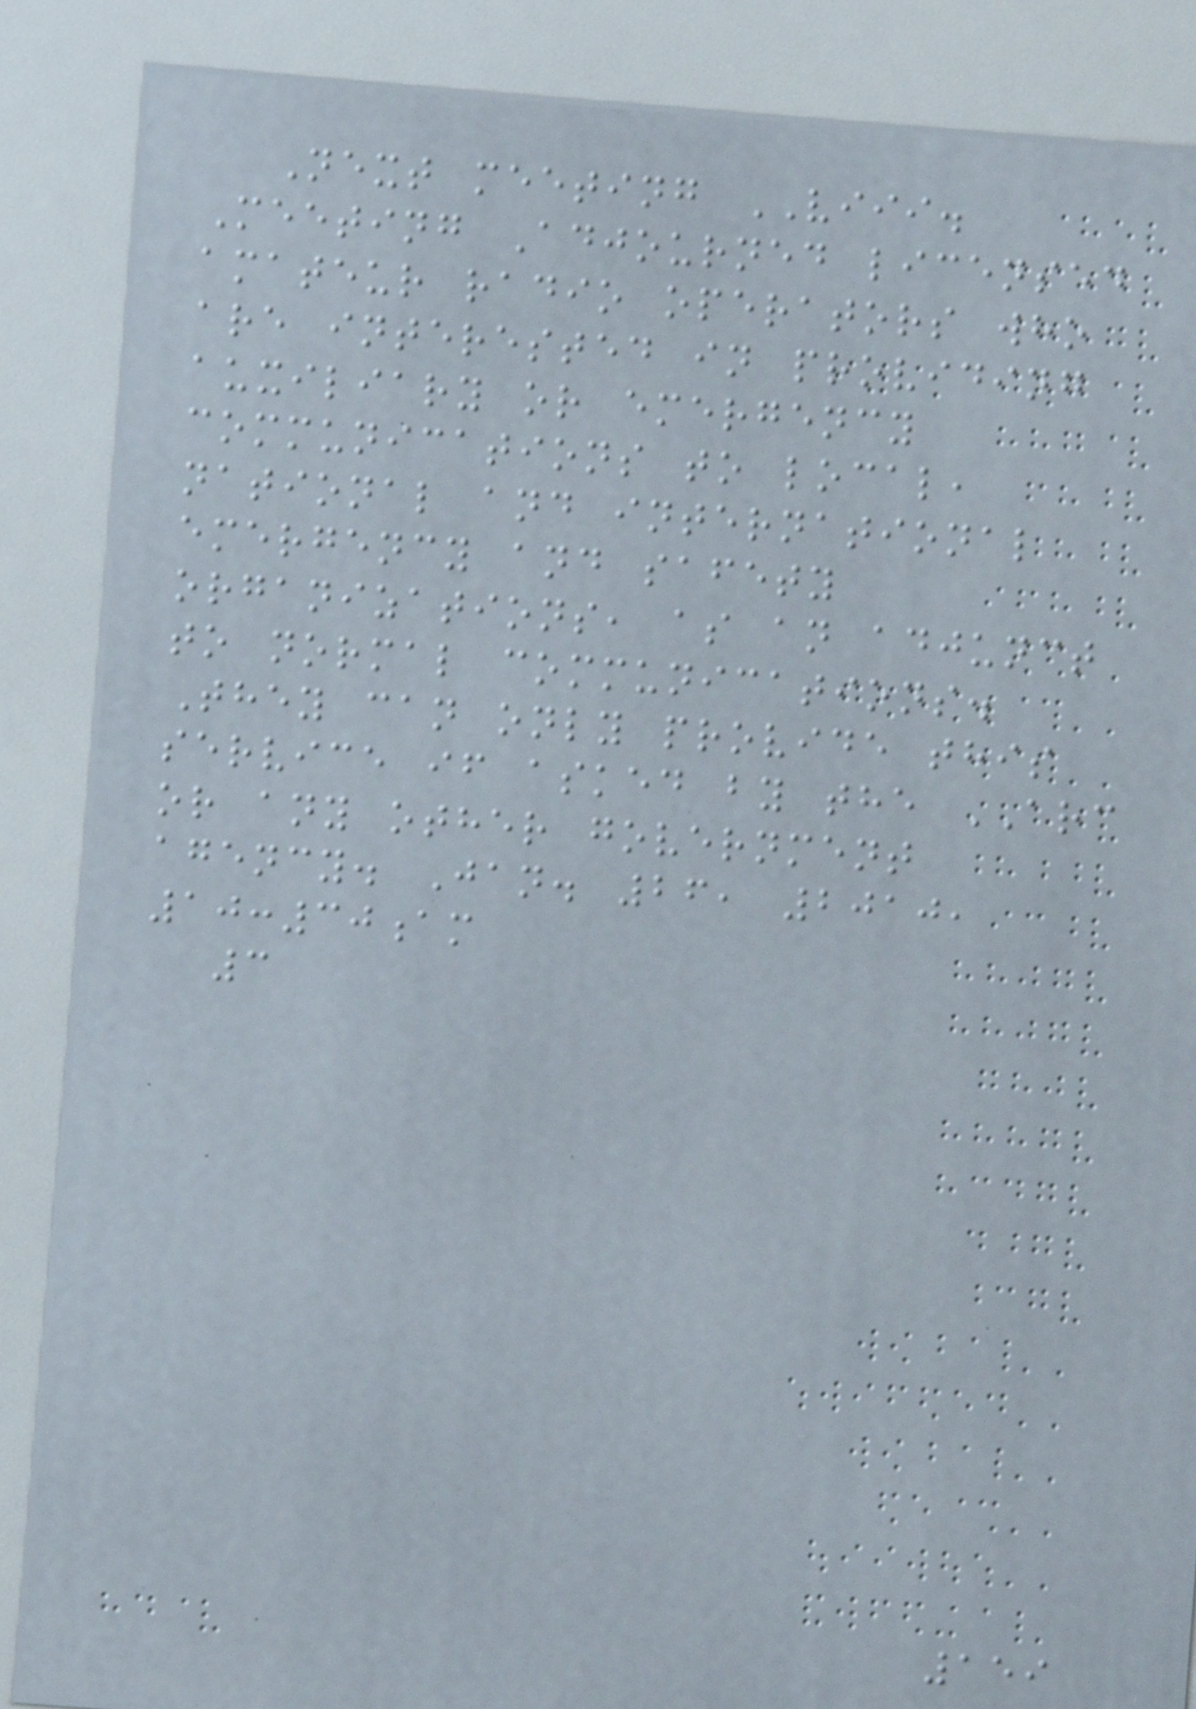Next meeting VIII.
Meeting Adjourned licensed
amateur radio operators who
are interested in providing
auxiliary or emergency
communications to local,
national and international
emergency and safety
organizations, as an adjunct
to normal communications.
They can only provide this
service if asked by the ARC
or any other government
agency. Jan. 26, 2010,
10:30am
3
159
